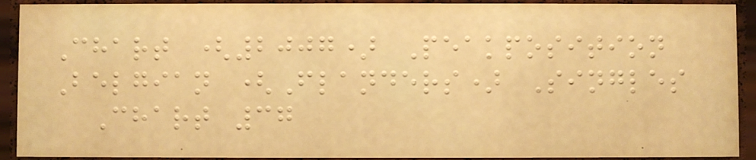Chart (2007) Peakposition
Belgian (Flanders) Singles
Chart 37
